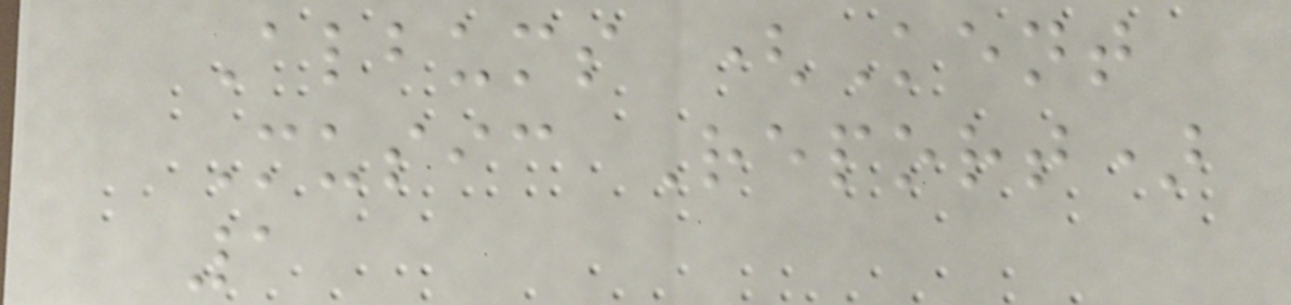Albums (Kent
Music Report)
1
